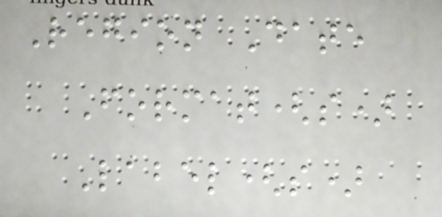Region Date
Format(s)
Label(s)
